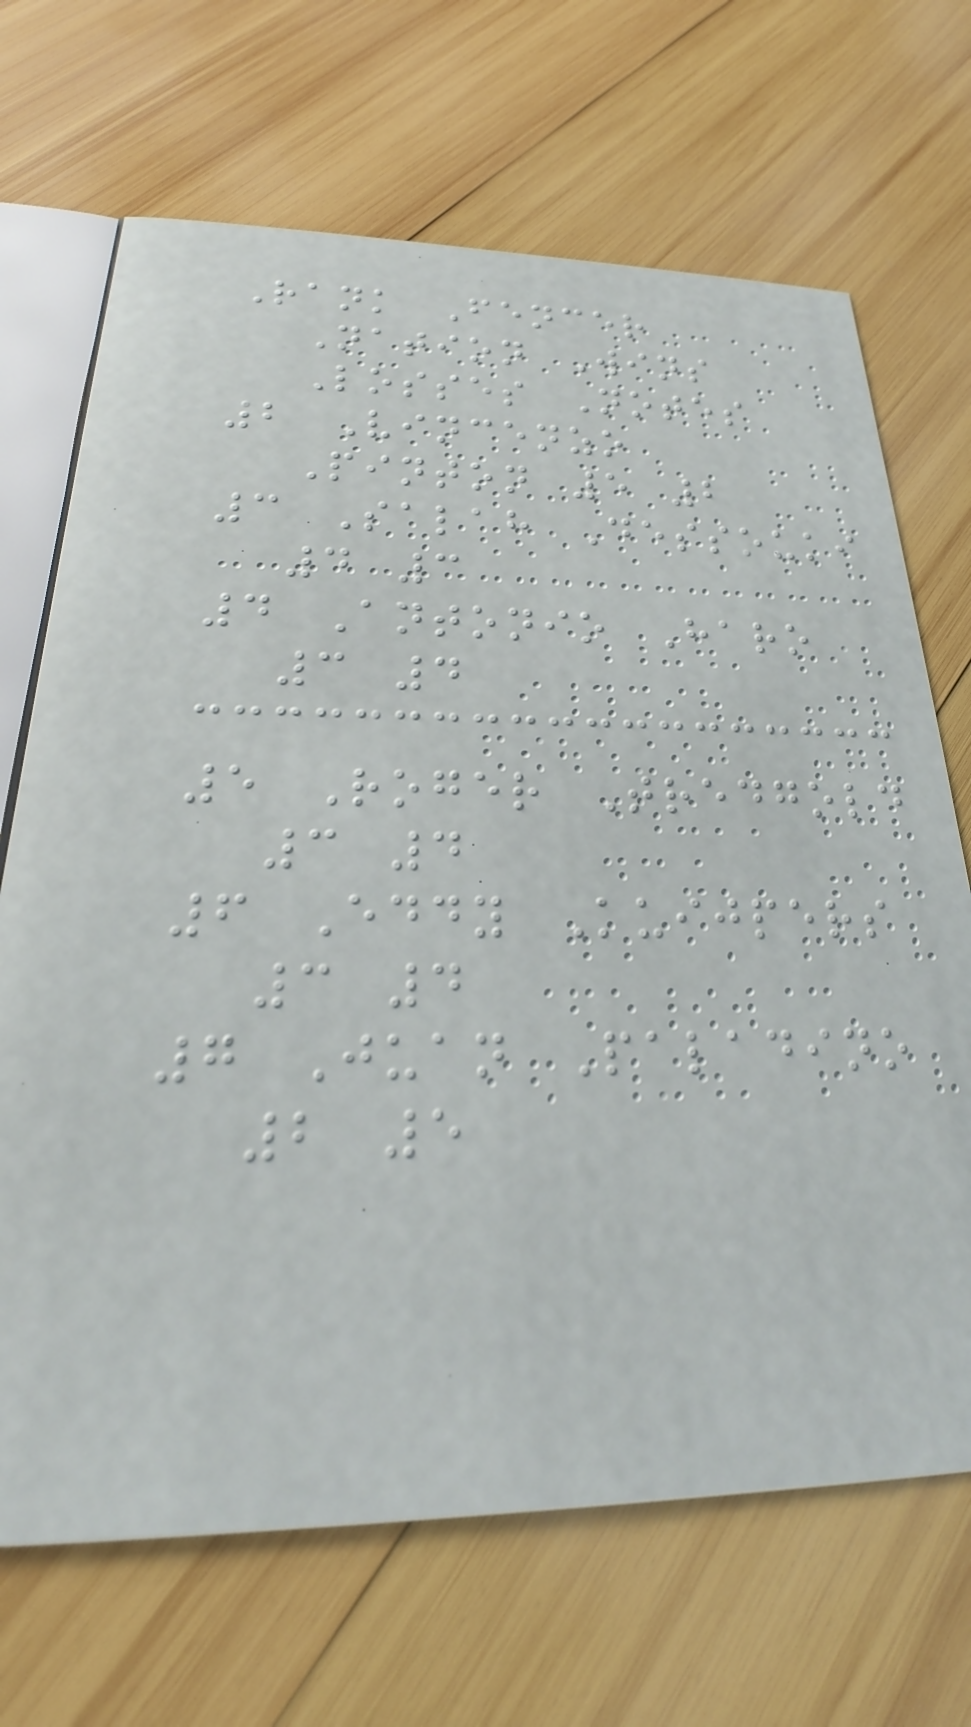Rank Fencer
Nation Wins
Losses Notes
2 Vincenzo
Pinton 5 2
3 Salah Dessouki
4 3
4 Antonio Haro
3 4
5 Roger Tredgold
3 4
6 Eddy Kuijpers
3 4
7 Juan Paladino
2 5
